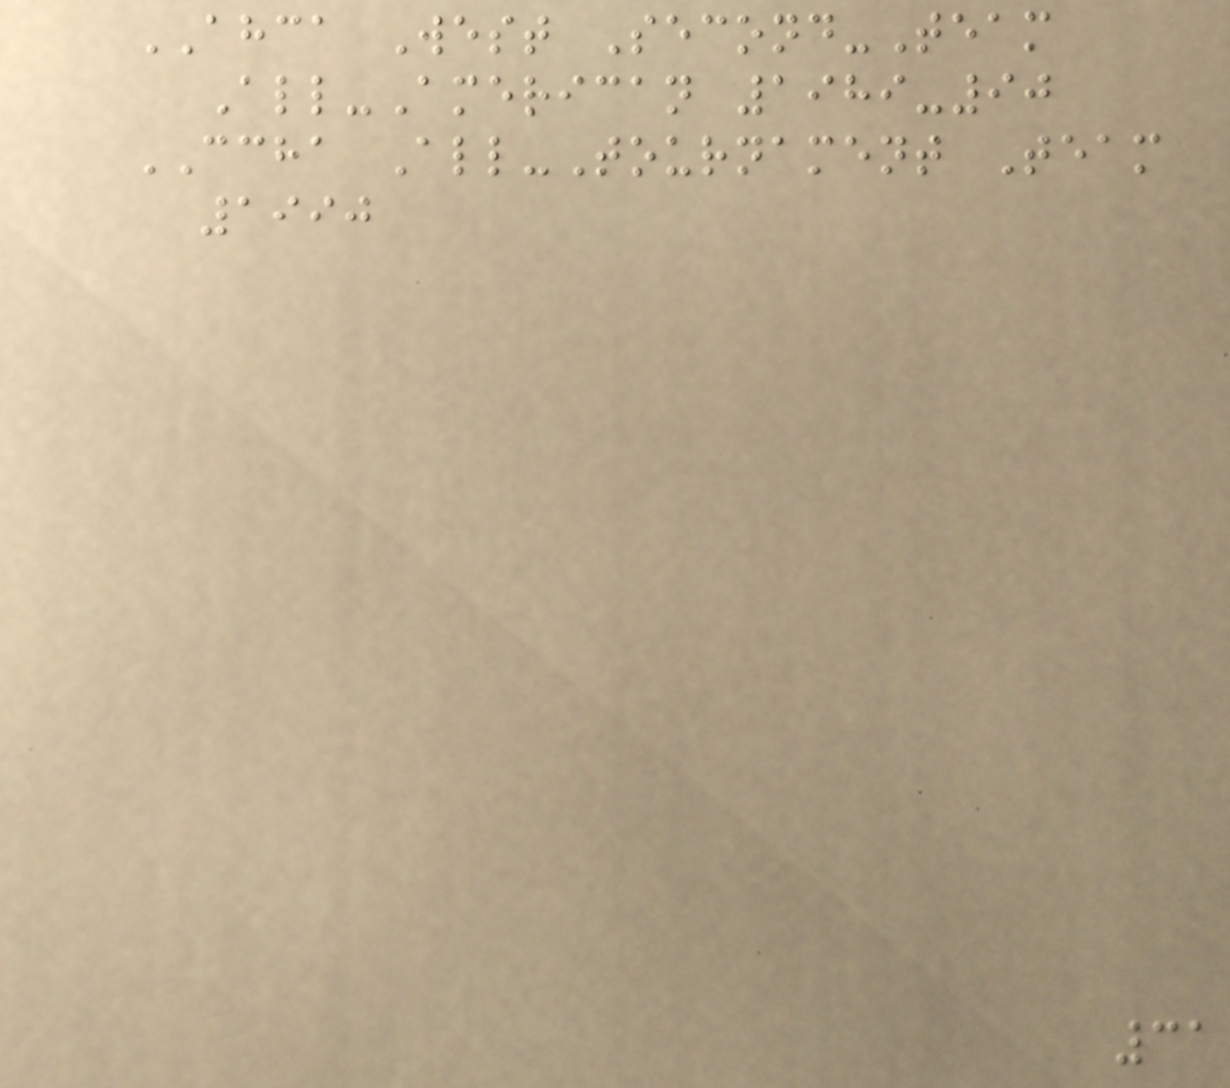AHCA West Second-Team
All-American 1989-90
CCHA All-Tournament Team
1990
31
